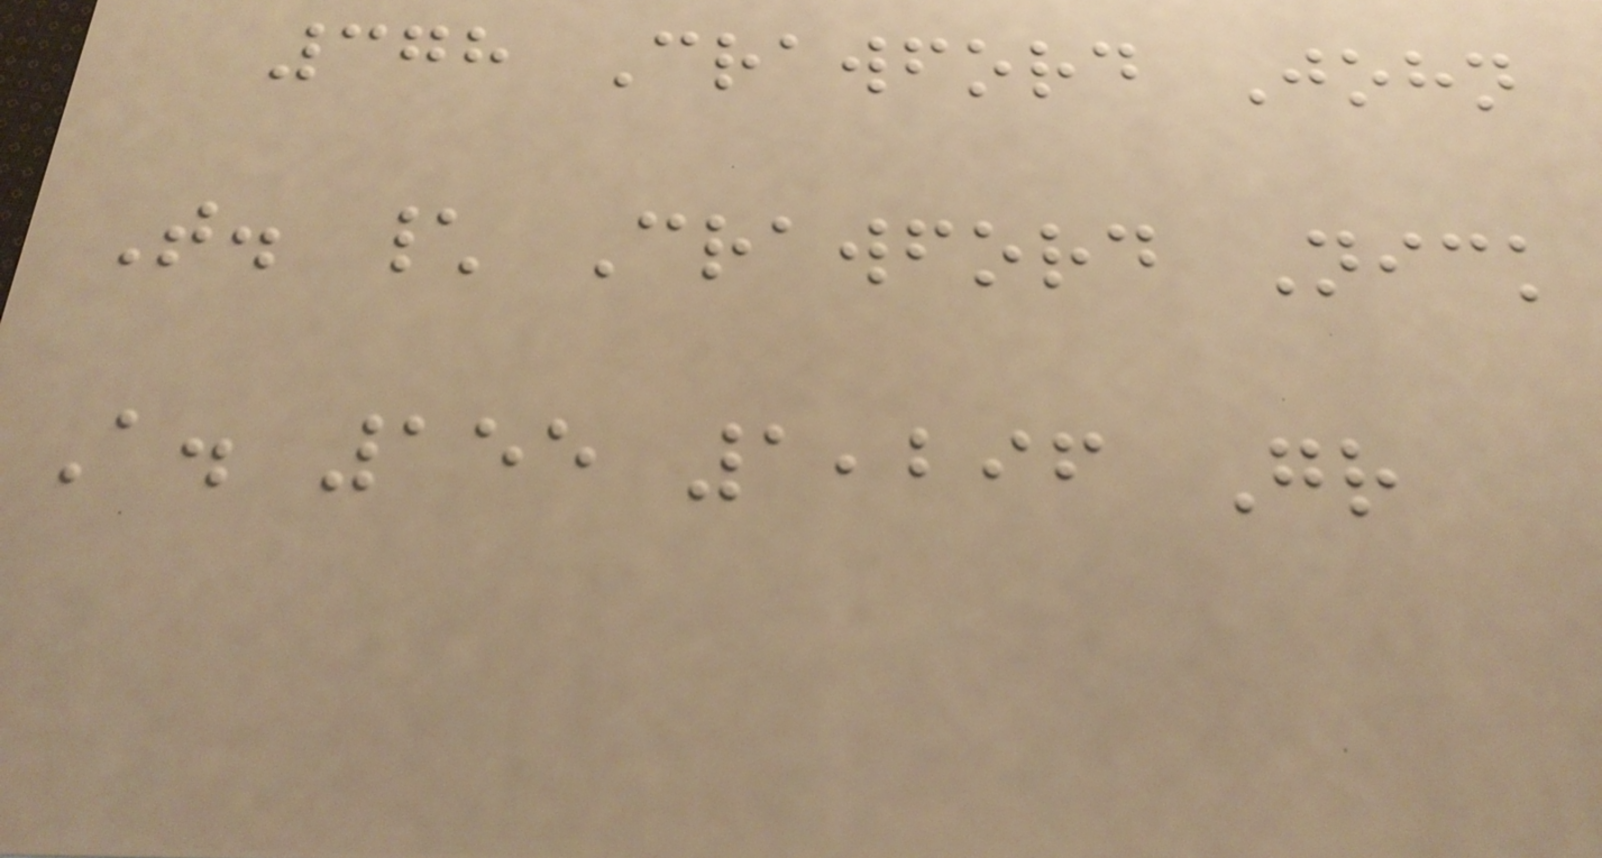378 Crawford John
T. \ Crawford Nick
A. 155 1,296 Gr
